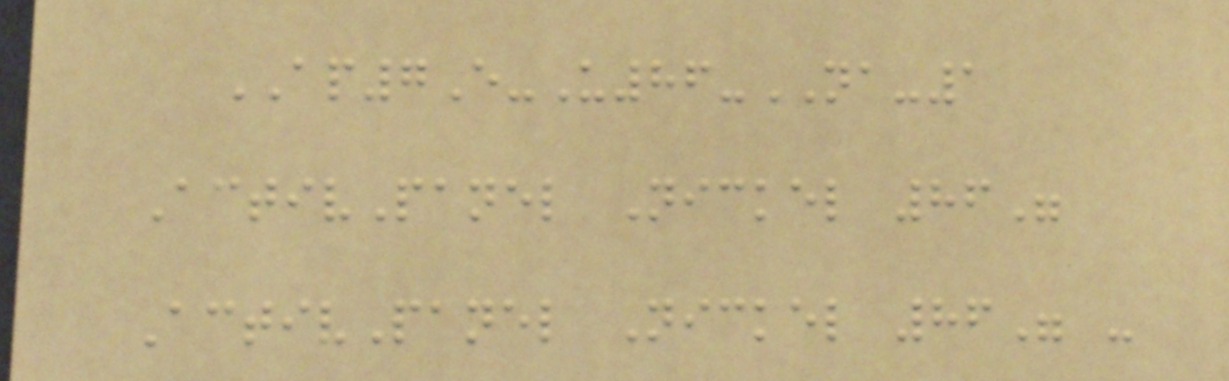AP7E-U86-NA-1
ActivPanel Nickel 86"
ActivPanel Nickel 86" -
